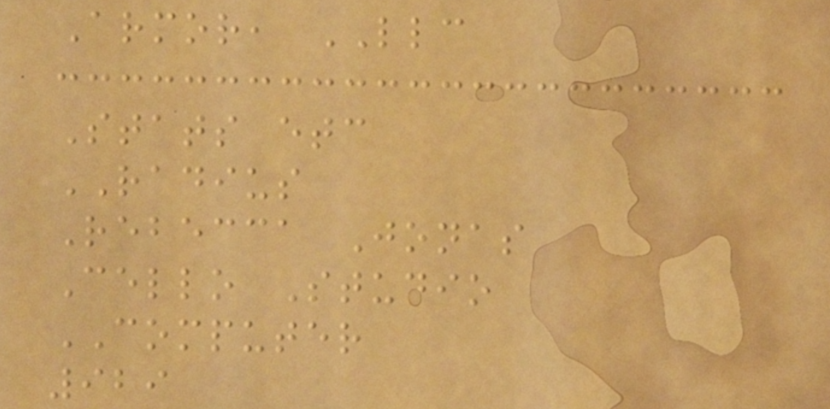Armor, LLC
Stats etc
RADIUS
Rebecca Jonas
Cello Studio
COMPUTER
929
